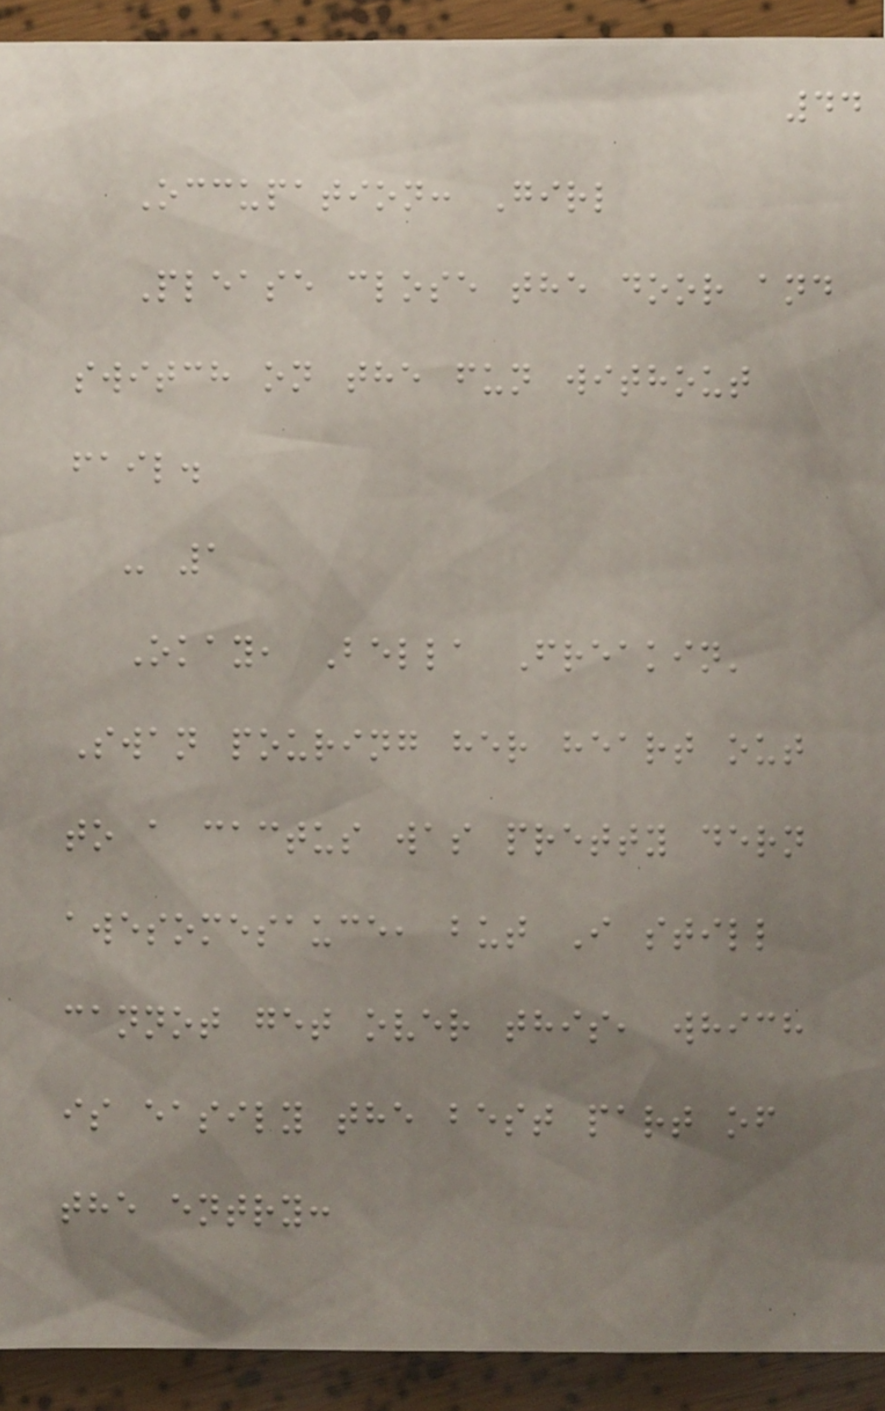44
Occupation: Girl
Please close the door and
switch on the fun without
fail.
- 1
Okay, Bella Freakin'
Swan pouring her heart out
to a cactus was pretty dern
awesomesauce, but I still
cannot get over this, which
is easily the best part of
the entry:
